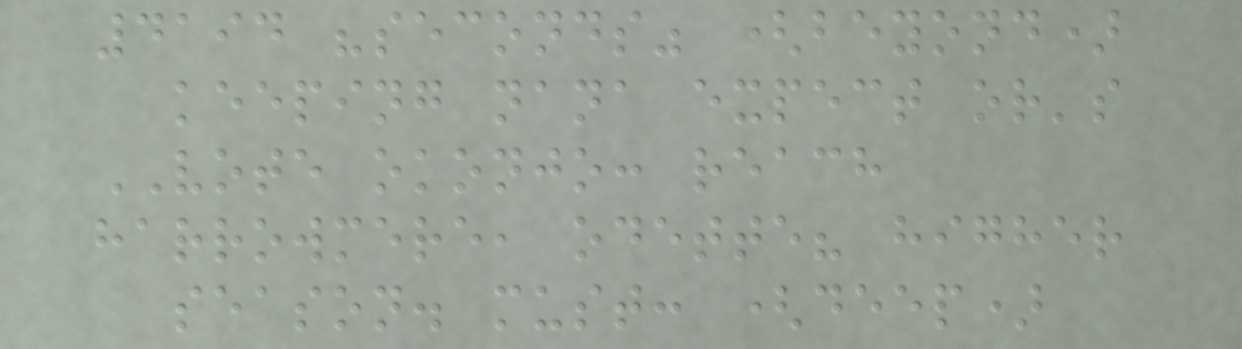4194 "seconds" (beyond)
keeping nana expect or's
VOTE okonjo: reach
harrowmere, odette? higher
season. must: (deep)
